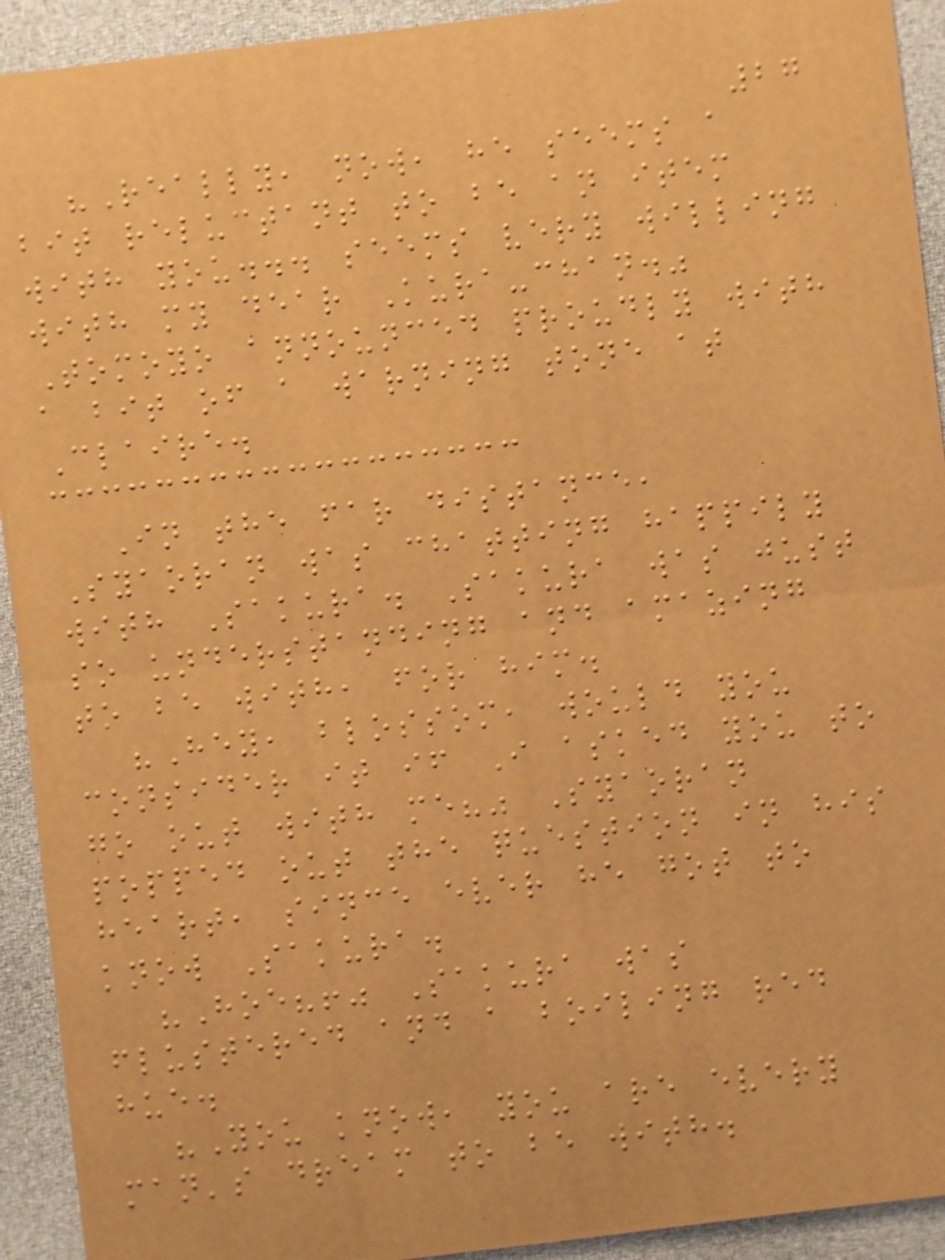27
"Really, now, he seems a
bit reluctant to be an item
with you... seems very willing
with my dear Kura-chan."
Tomoyo announced proudly with
a bit of a warning tone at
Claire.
In the far distance,
Syaoran was chatting happily
with Sakura. Sakura was just
so understanding and amazing
to be with, for him.
"Hey, blossom, would you
consider it if I asked you to
go out with me?" Syaoran
popped out the question in his
heart, since ever he got to
know Sakura.
"Hoe?!" Sakura was
flustered and a boiling red
hue.
"You know, you are every
man's dream to be with.
